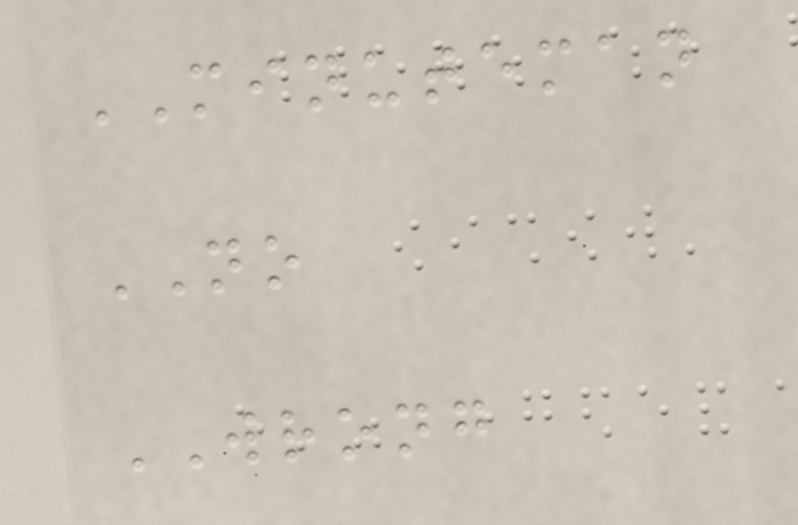MINUTEMAN
NO
WRONG
